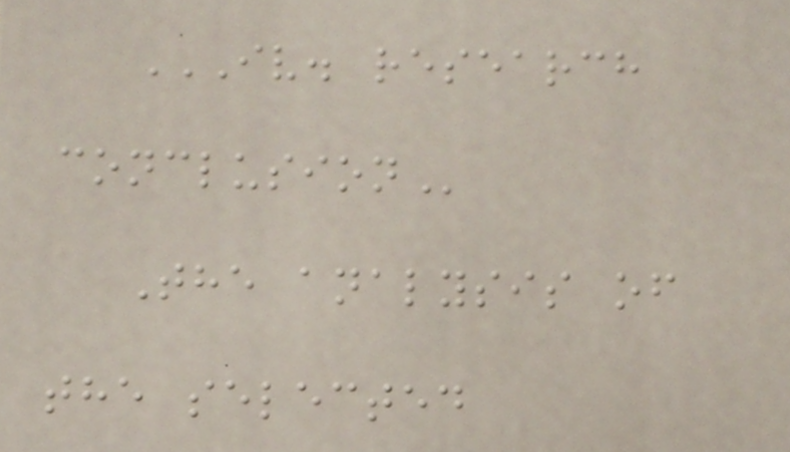IV. RESEARCH
CONCLUSION
The analysis of
the selected
